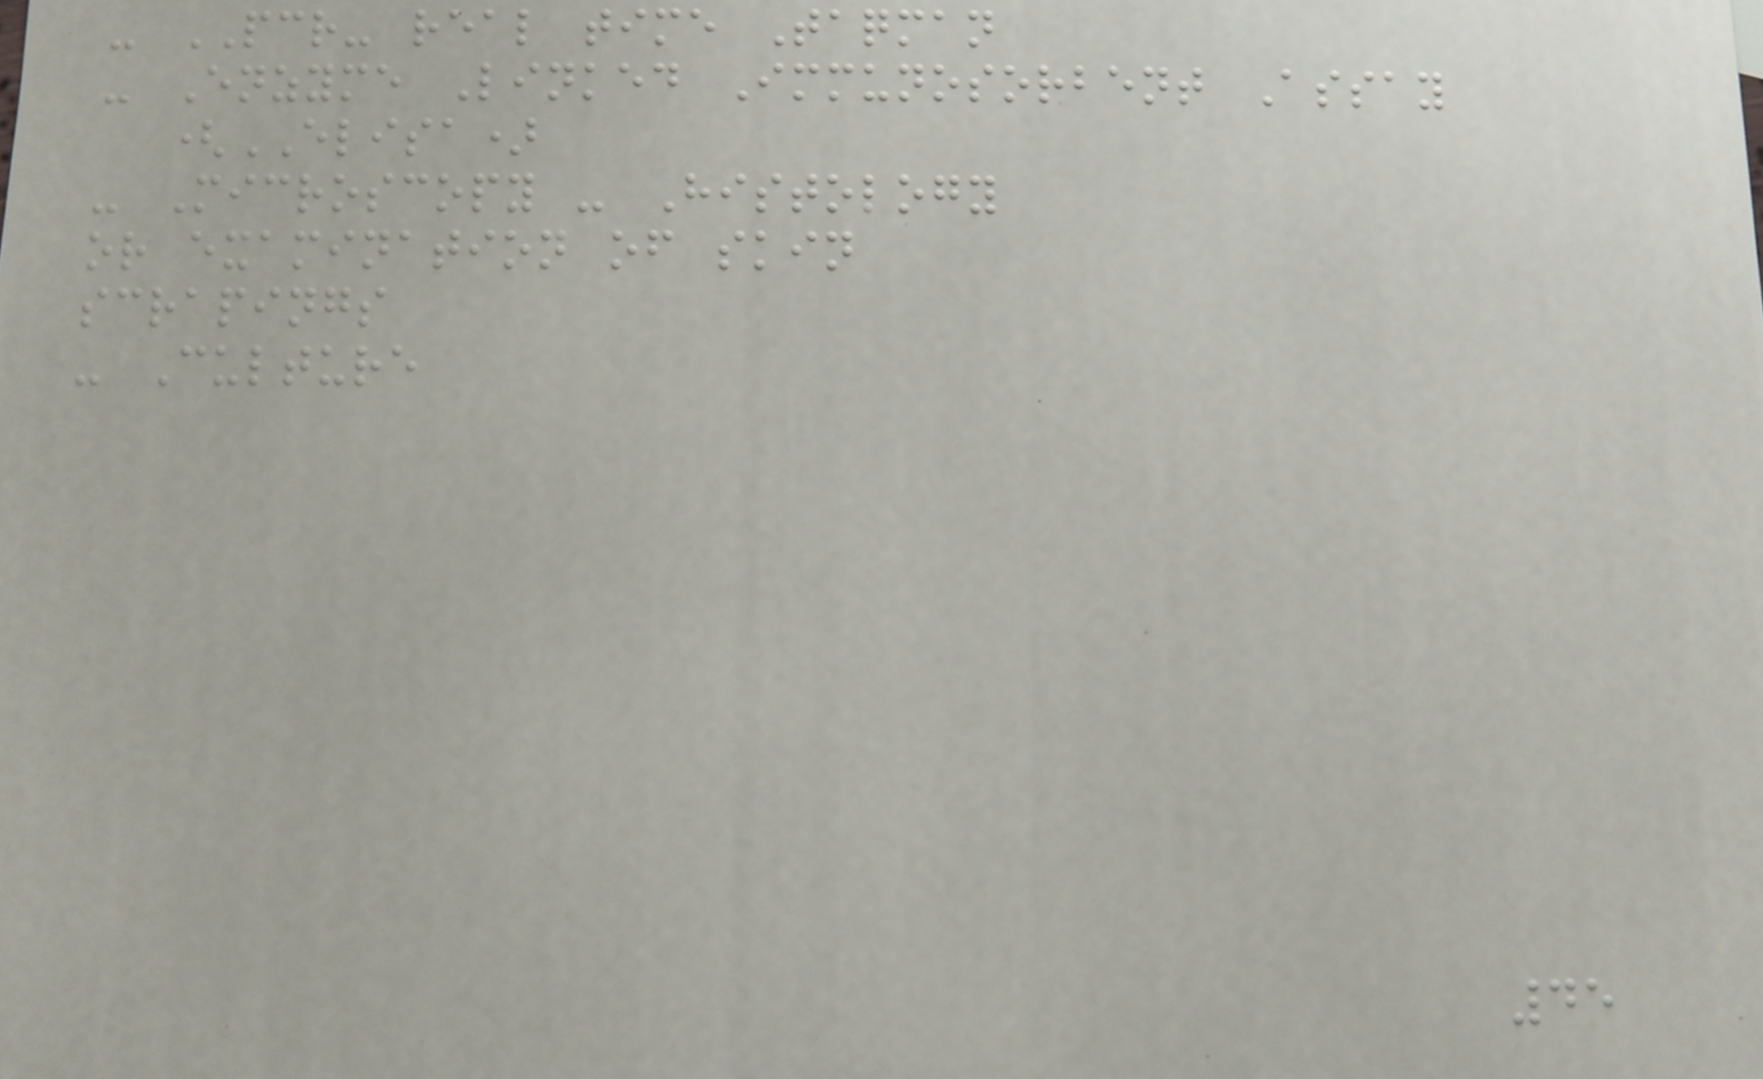- PCR- real time Taqman
- Enzyme Linked Immunosorbent Assay
(ELISA)
- Microscopy - Histology
or examination of skin
scrapings
- Culture
45
